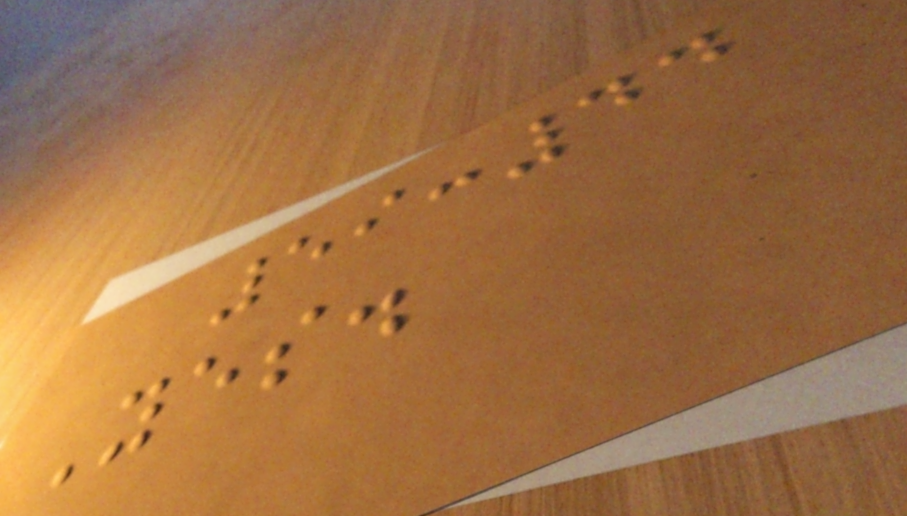59:44
Yes.
